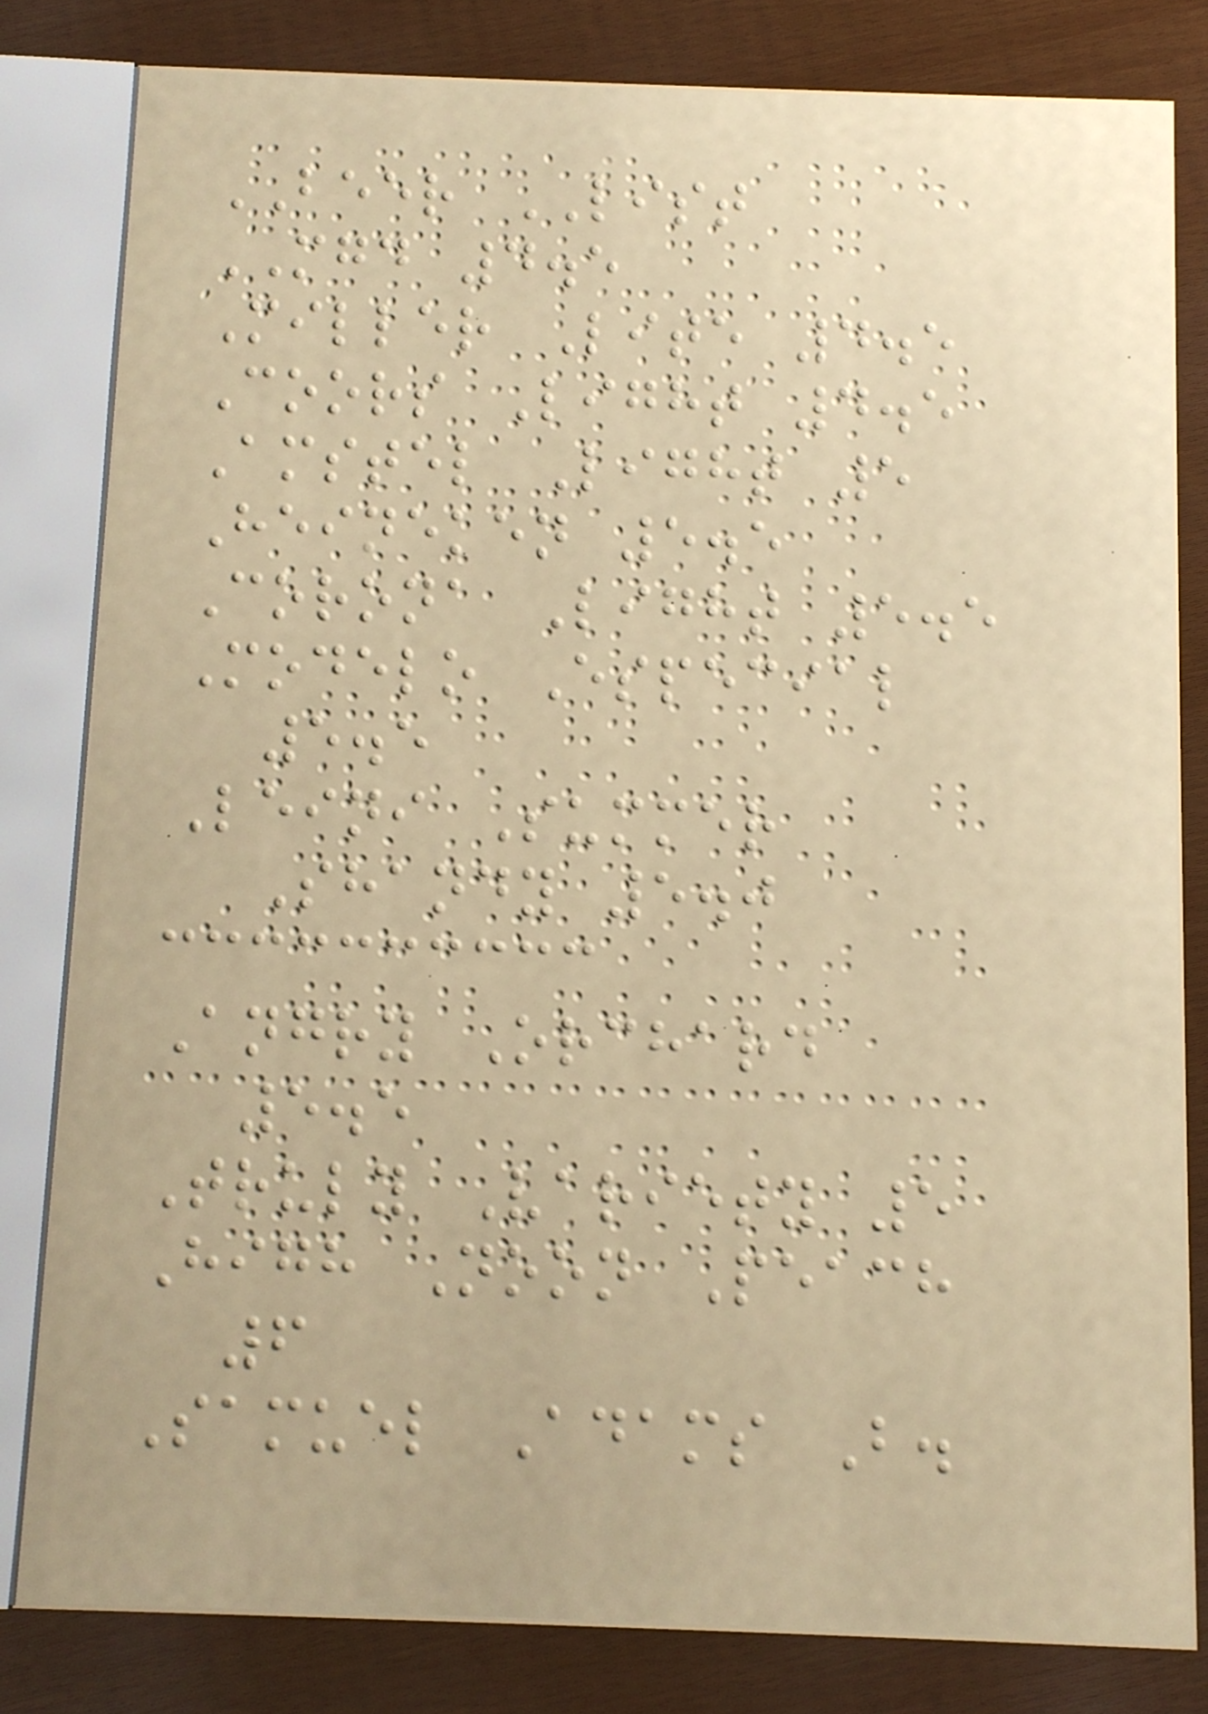BEER LIST
MGD 4.5
Miller Lite 4.5
Coors Light 4.5
Amstel Light 5
Heineken 5.5
Corona Light 5.5
Modelo Especial
5.5
Leini Summer
Shandy 5.0
Angry Orchard
5.5
Truly Variety 5
High Noon Peach
6
Samuel Adams B.
